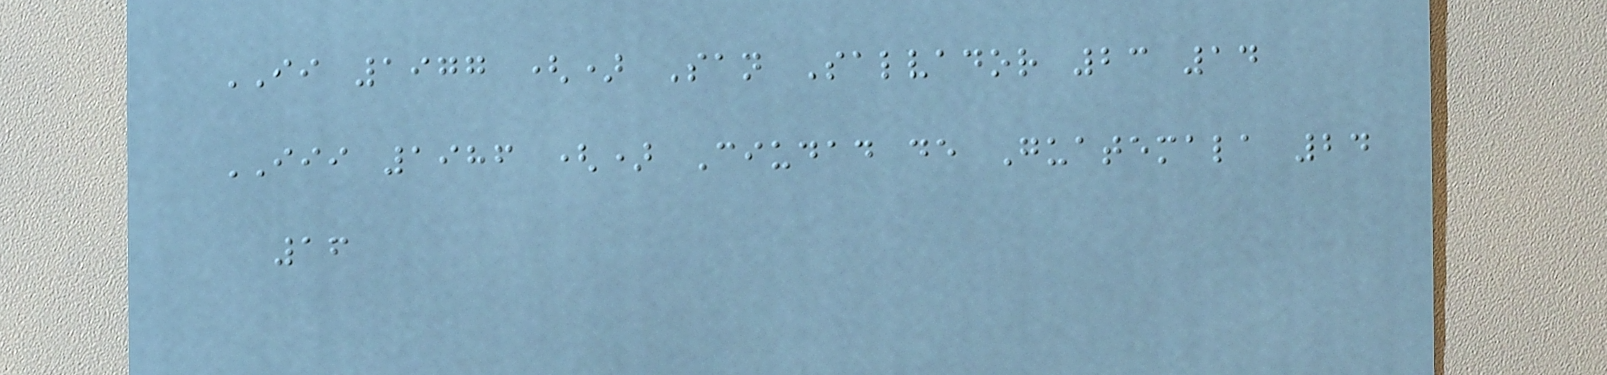II 1977 () San Salvador 23 14
III 1986 () Ciudad de Guatemala 24
16
